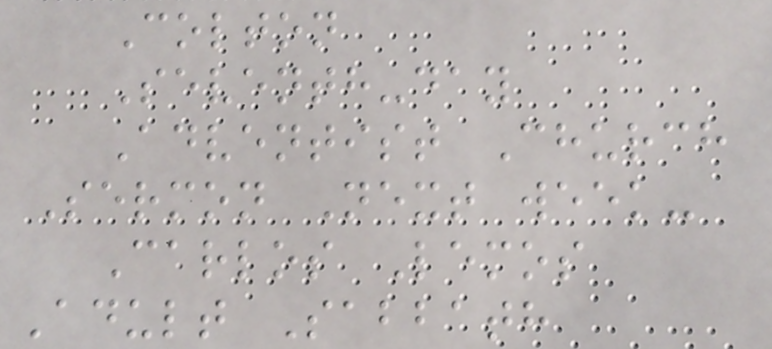Colton
Seventh-day
Adventist Church
Sermon Next week-
Carlos Lemos
Adult Sabbath
